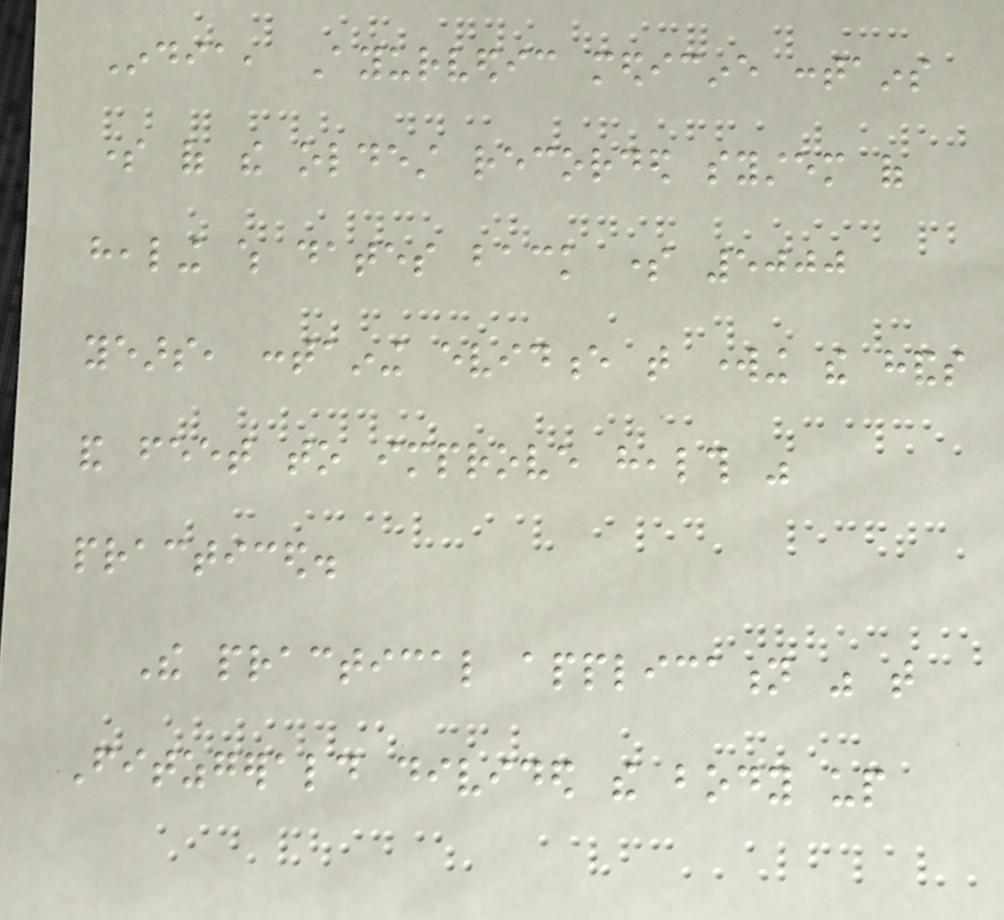India, Ayurvedic medicine contains
some of the oldest recorded system of
healing which dates back some 5000
years, containing evidence that working the hands
and feet to improve health was
practiced.
The practical application was that
Fitzgerald divided the body up
